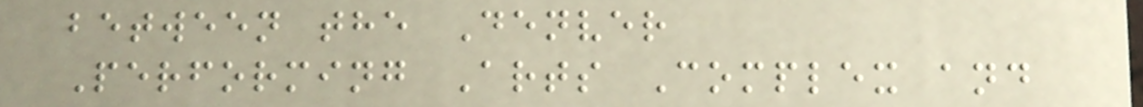between the Denver
Performing Arts Complex and
